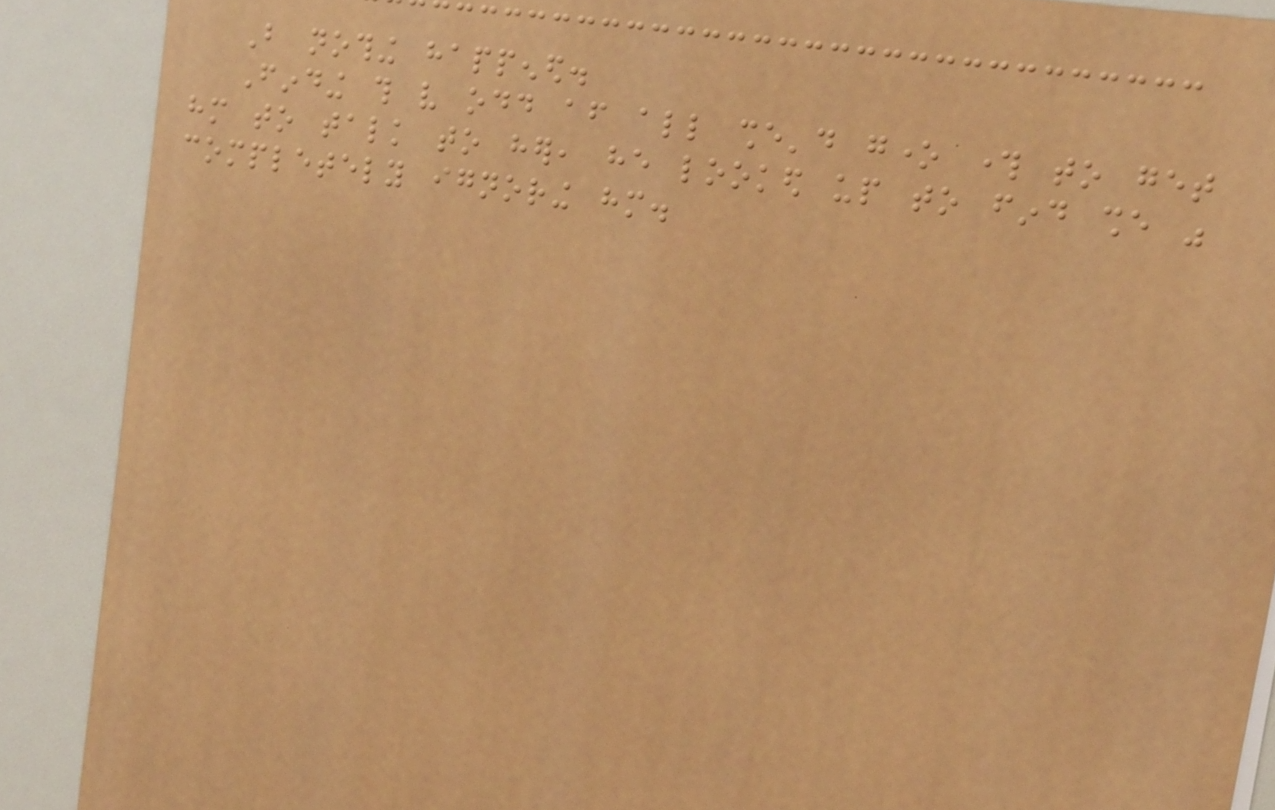But nothing happened.
Finding this very odd after all she'd gone through to get
him to talk to her, he looked up to find she was
completely ignoring him.
